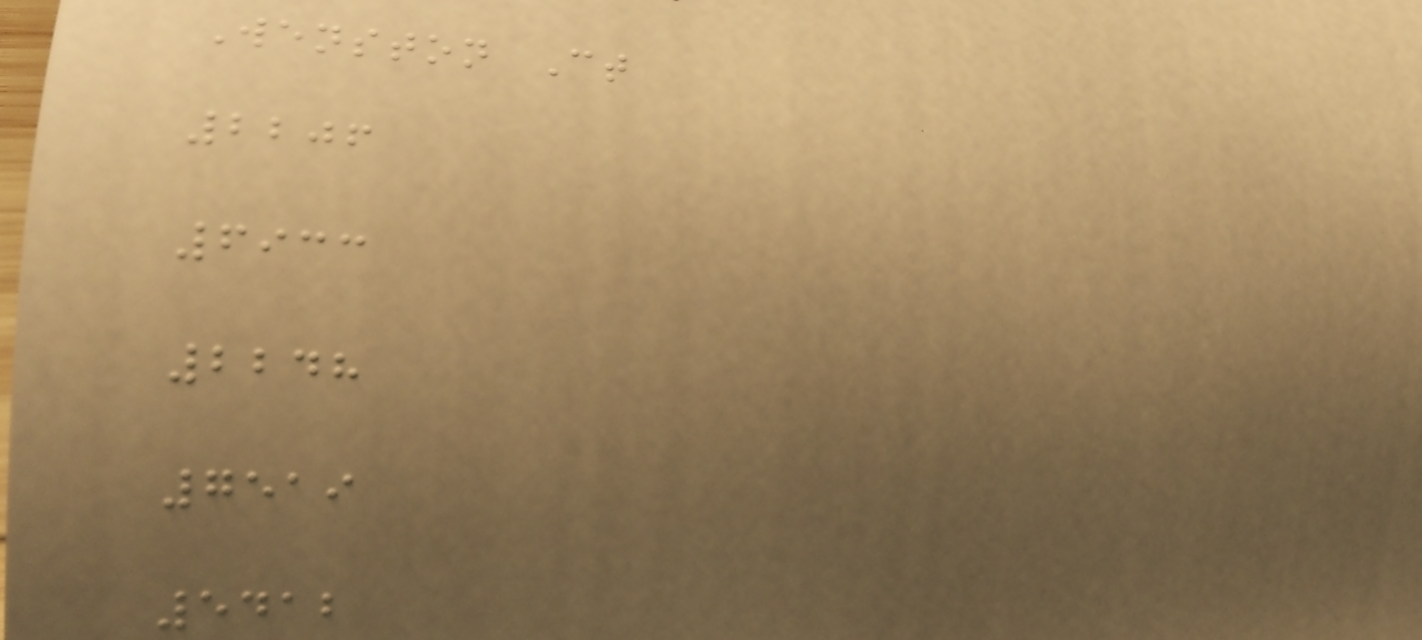Wenston Ct
2206
6933
2248
7519
5412
